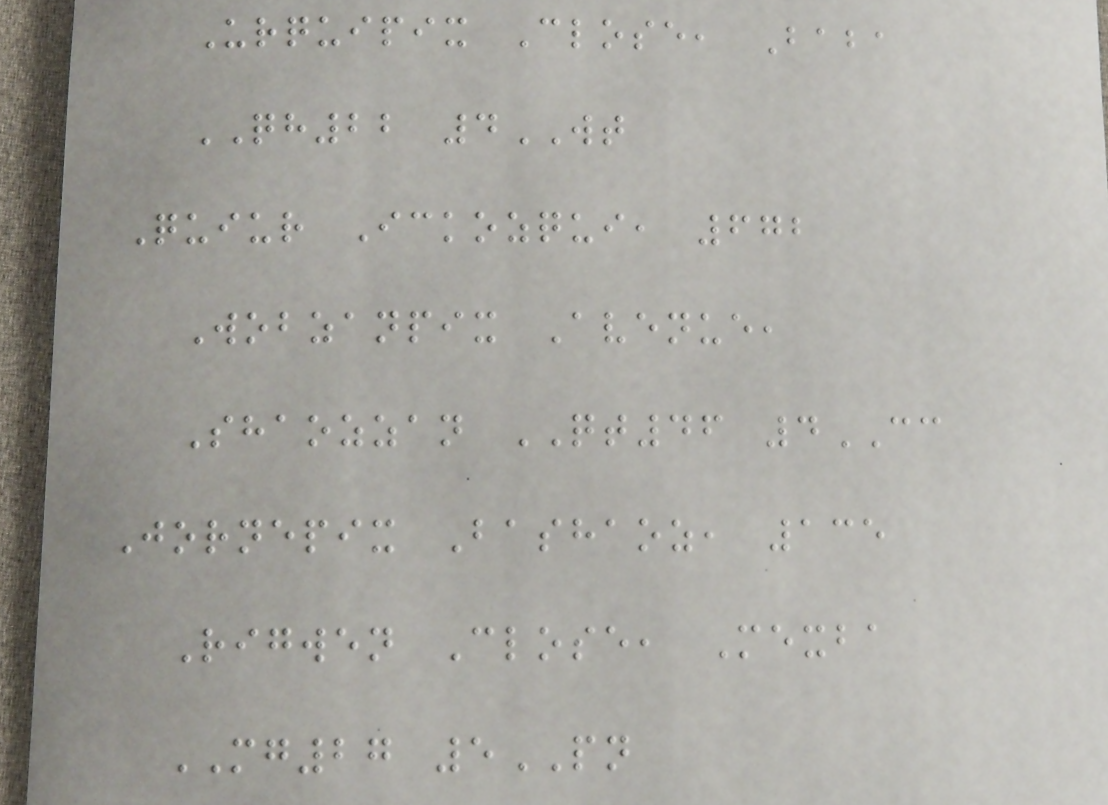Urquipix Close, Baba
QH22 4WT
Quiur Ickozqui, 672
Wobzanpix Avenue,
Shaozzan QT46 4CC
Jornepix Bashaoz, 135
Rigwen Close, Mexba
MG27 5PN
